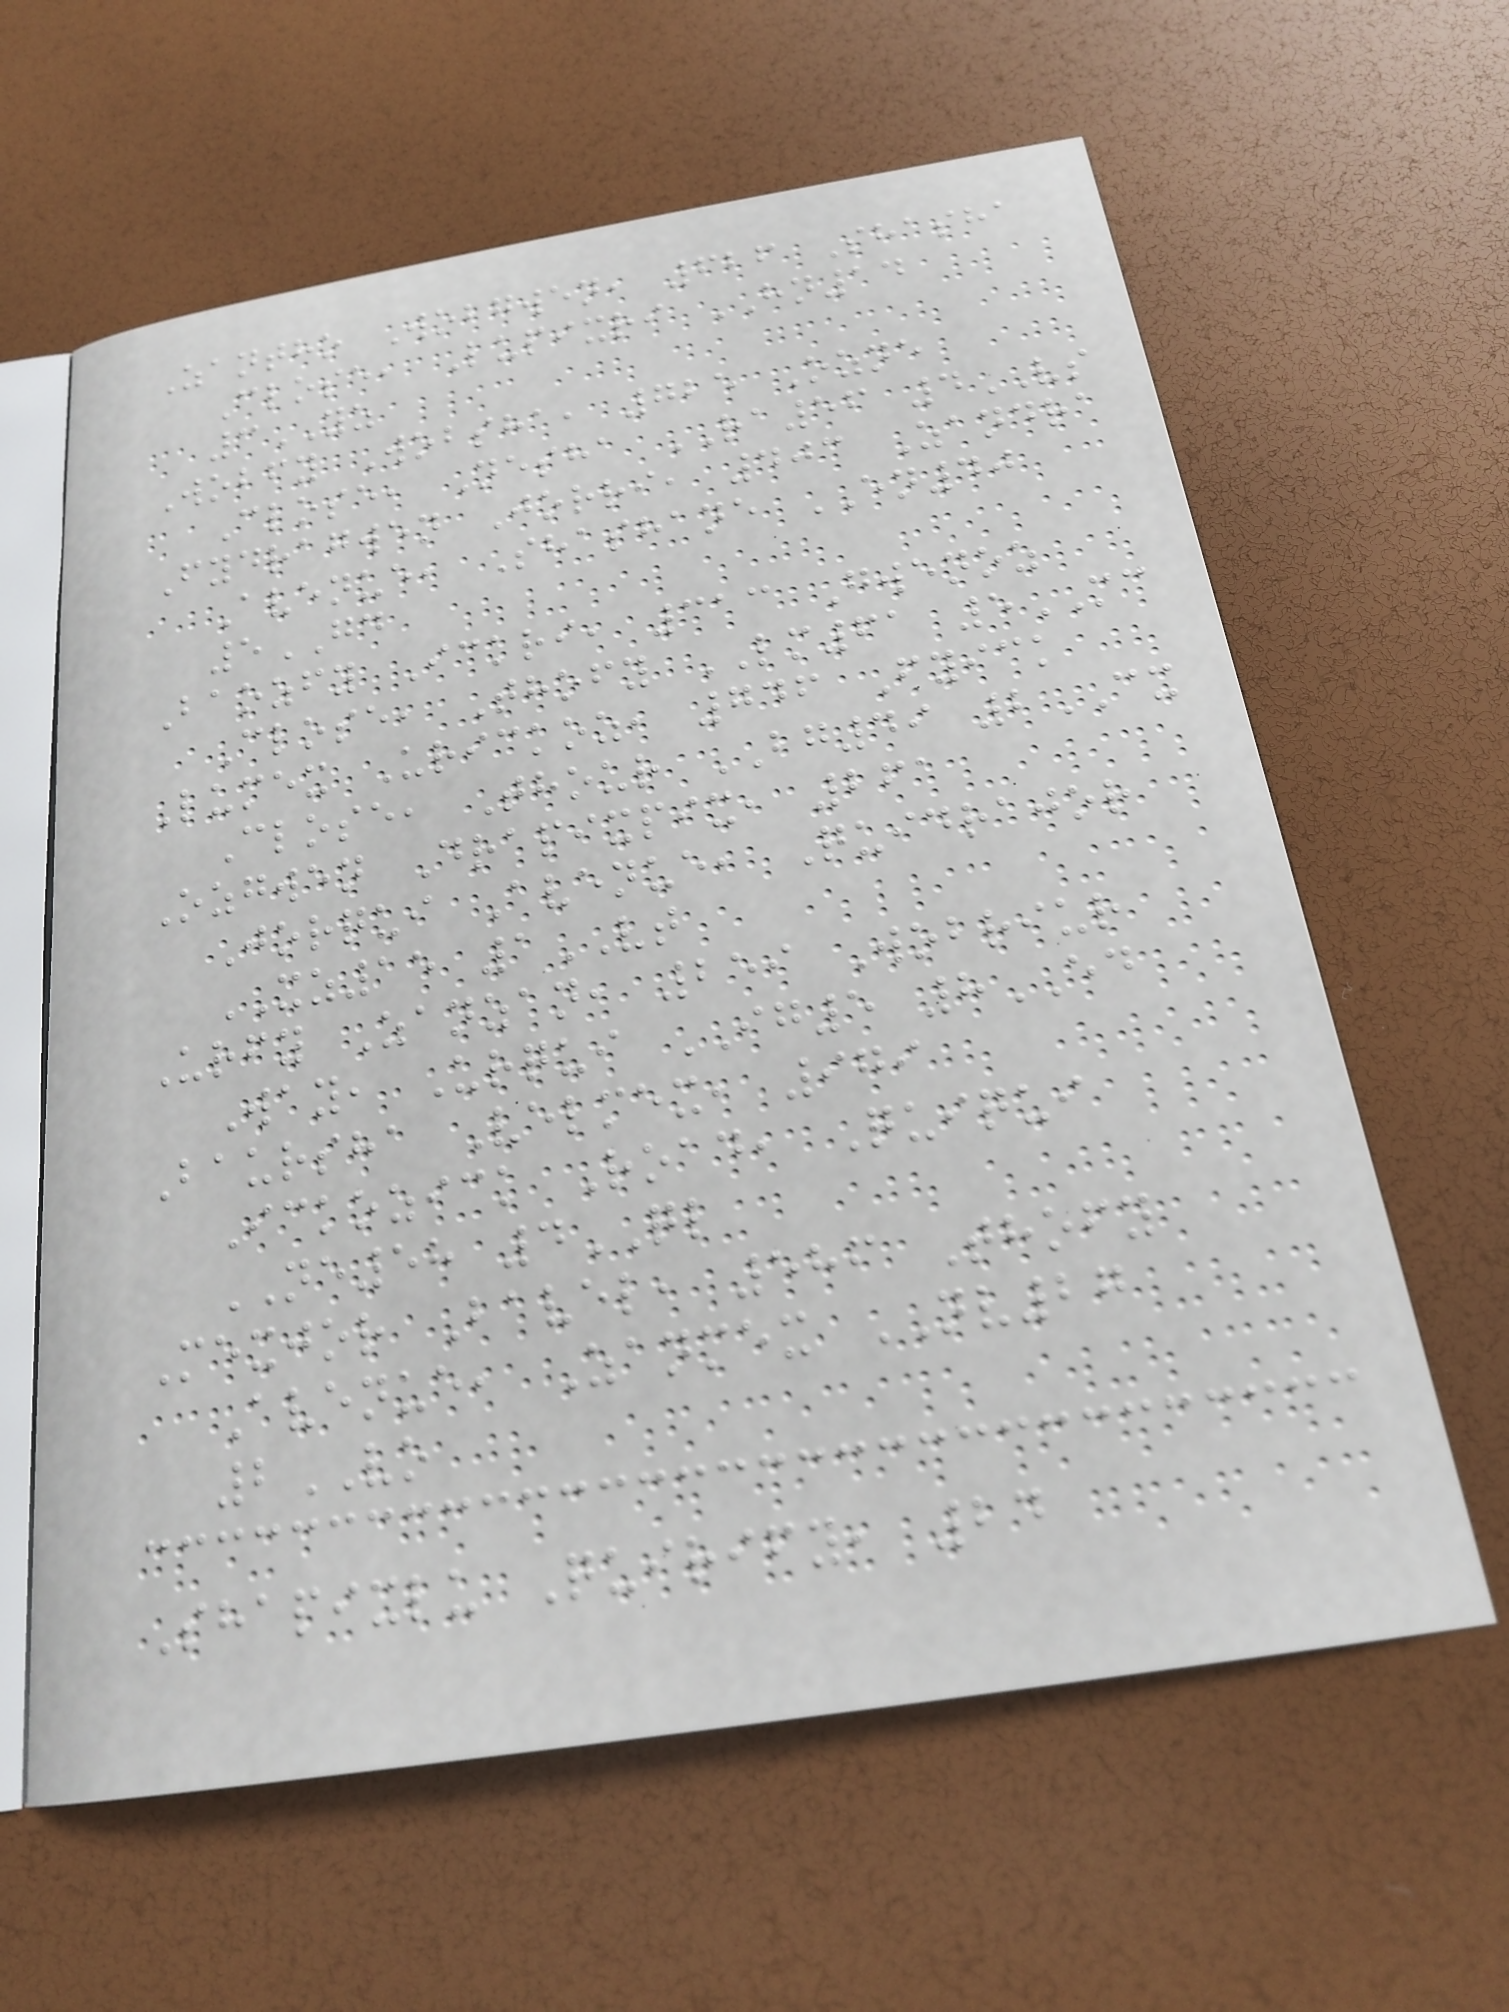Zantho Wobgwen, 626 Shasha
Close, Lupixri HN14
3YZ
Wobfy Wobsha, 725 Ozne
Close, Nesha RA56 4VS
Fydragwen Jorri, 403 Zandra
Avenue, Shashane EN40
5GD
Baozfy Ickri, 313 Gwenoz
Close, Thofy LM61 5MC
Lumex Urickoz, 746 Fyick
Close, Thour BG49 2CX
Ozgwen Drapixpix, 261
Jorqui Avenue, Quidrajor
XZ15 1VT
Urfy Zanzan, 259 Wobriur
Way, Urqui IG5 8ED
Baursha Velmex, 979
Ickozick Road, Quiqui
NE58 4QL
Mexjor Bavel, 586 Thofy
Avenue, Zanmex NV27
2VO
Shapixlu Quirify, 24
